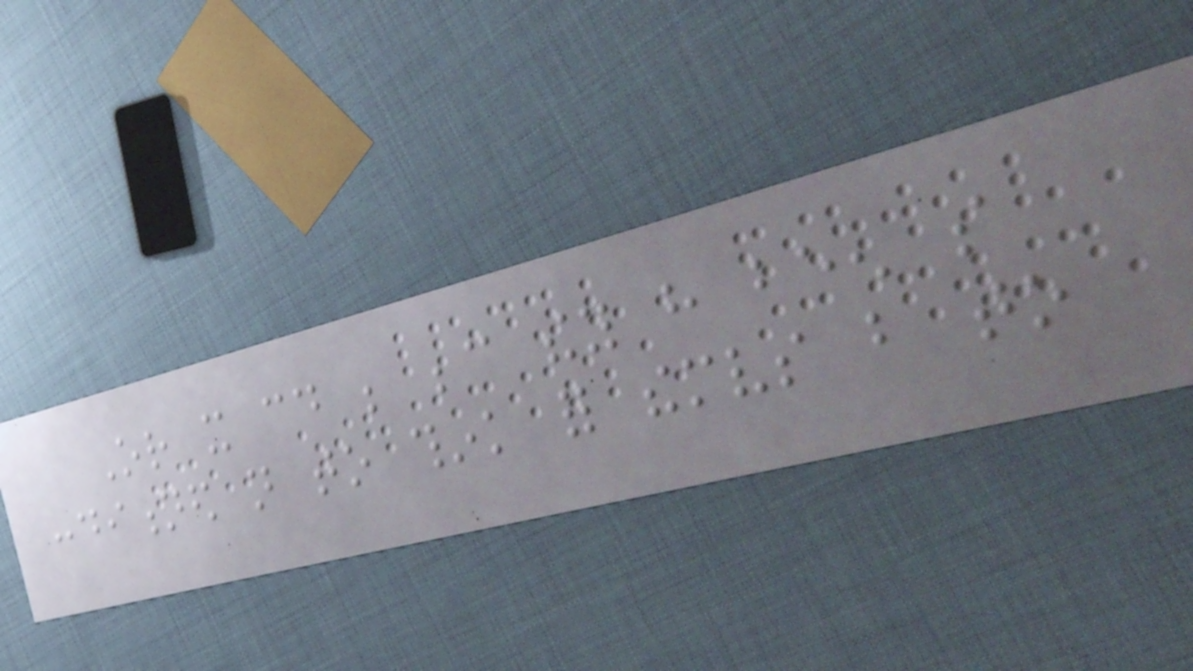Or it could be because they have been so
conditioned not to think for themselves but to
